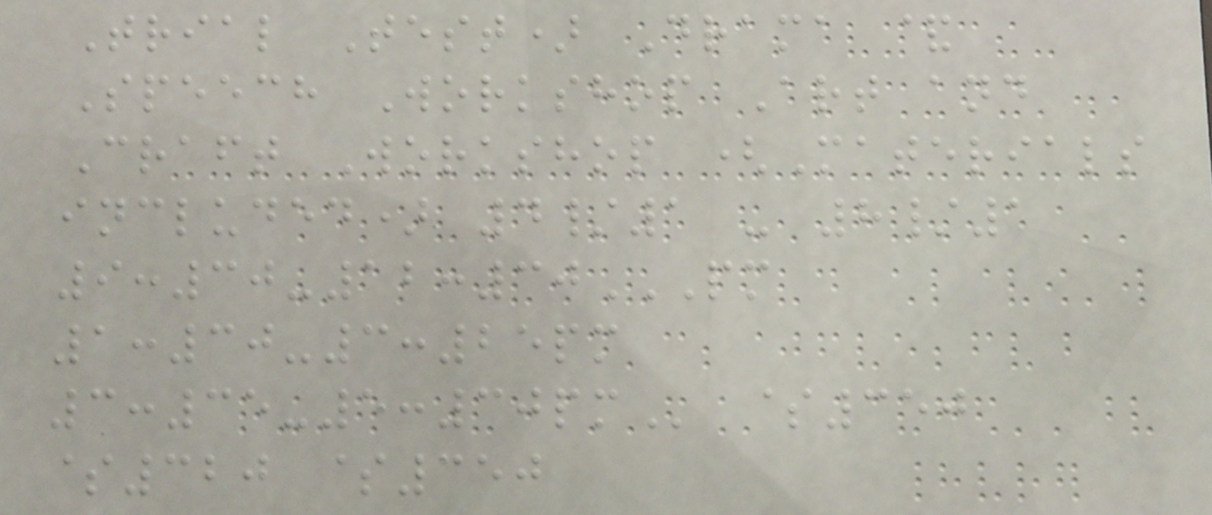Trial Test) Drama &
Speech Workshop Art and
Craft Workshop (Materials
included) 4/1 - 8/1
9:30-12:30PM
1:30-3:25PM
3:35-5:30PM $350
$320 $350
